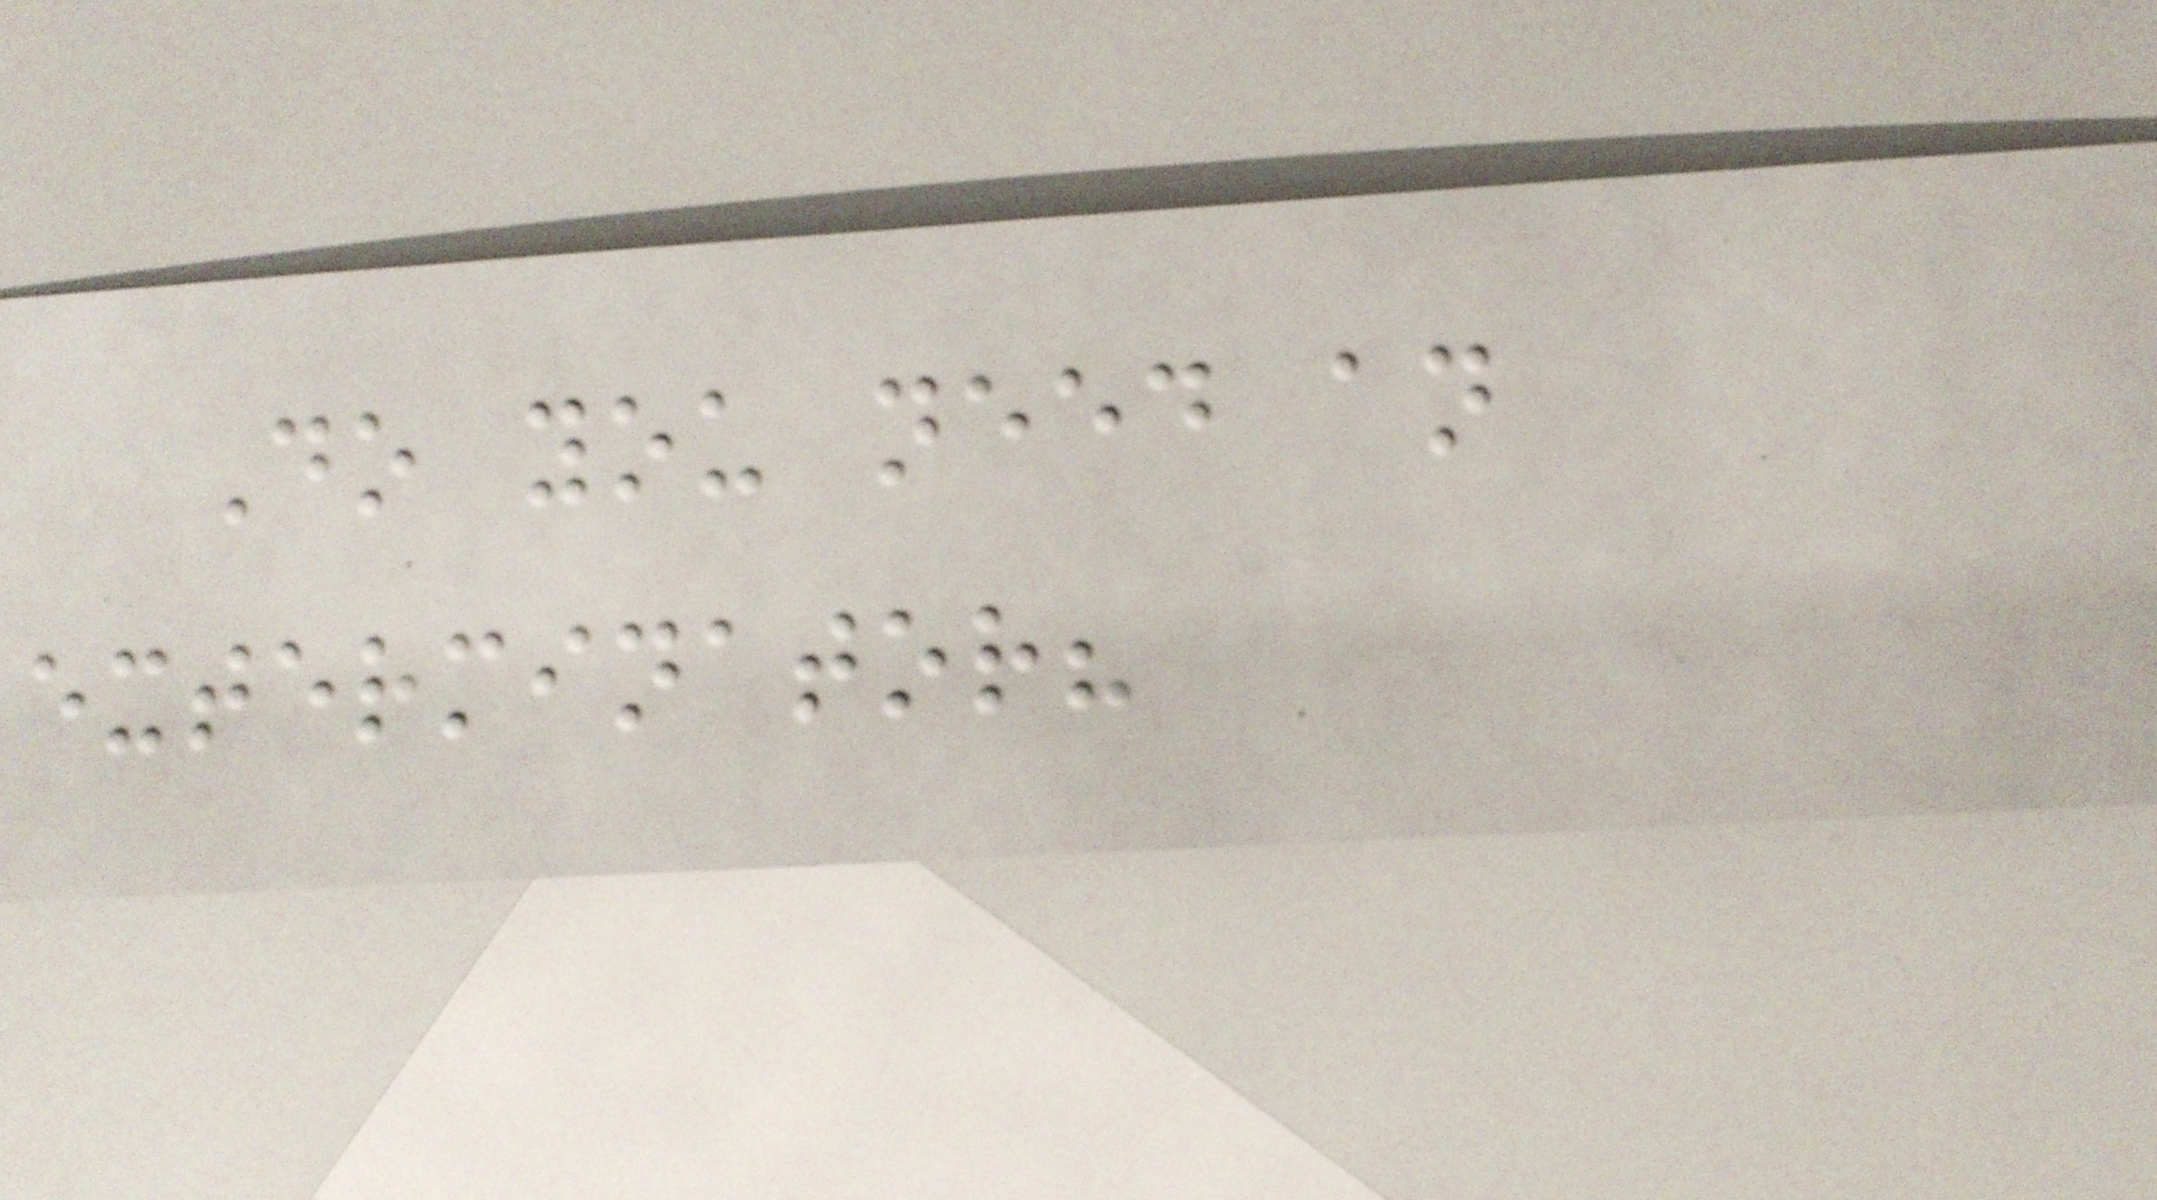Do you need an
exterminator?
